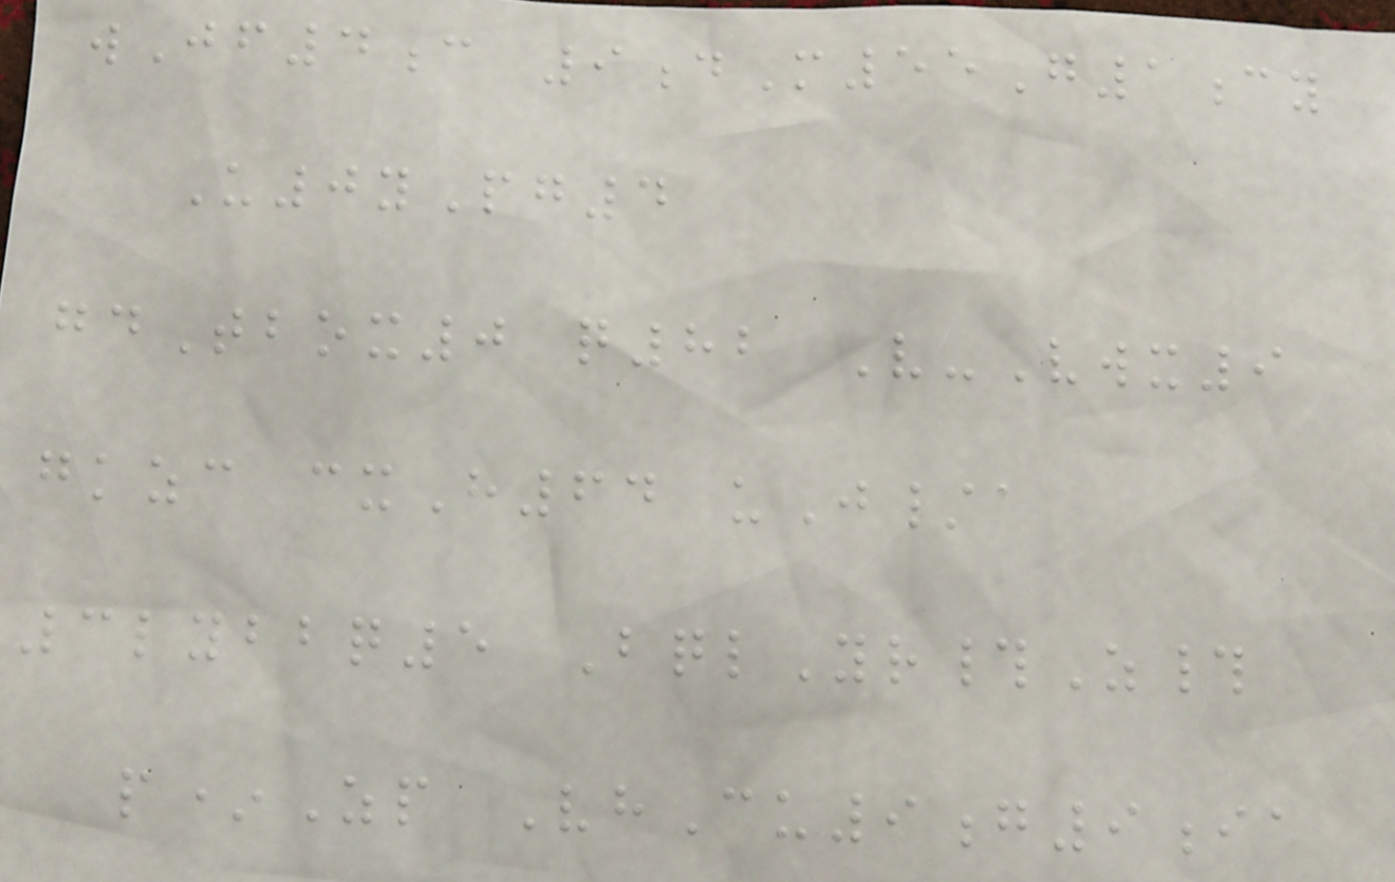wJf4c 9dM55G1cy
U0yPg4
gdTbox0 q82 V-Vwx9
gkzc cxH64 uJ/a
3lybbq5 BqlYr#Z#
p*Zp VhCu9g9ia
